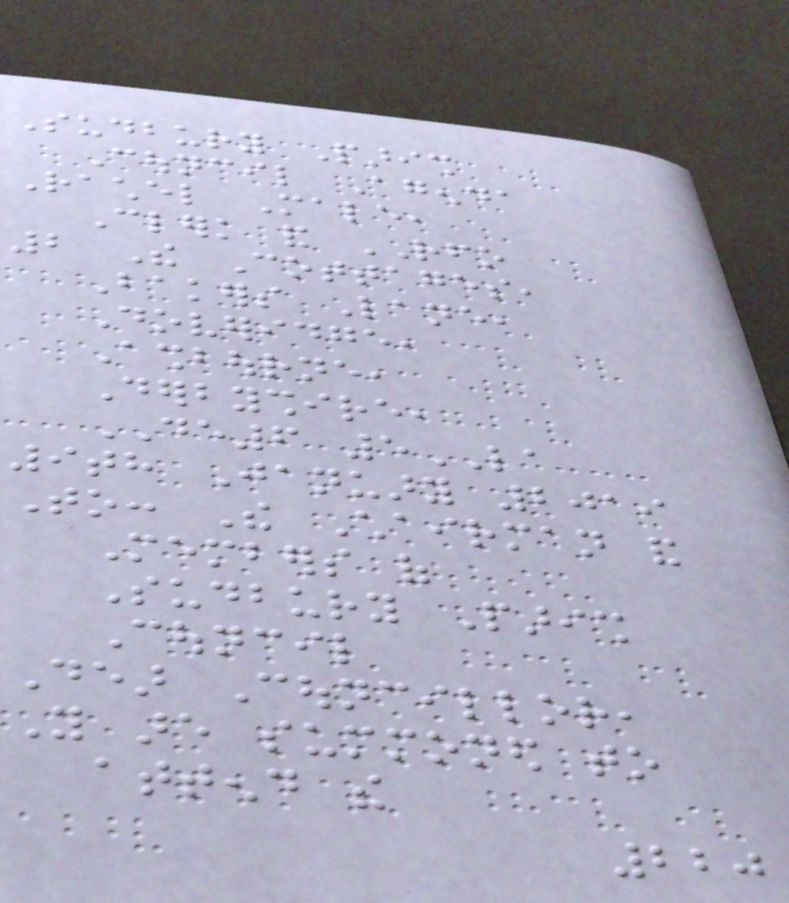Sudbury Parish
Council Agenda
Rachel Male,
Clerk and RFO
2 The Cottages,
Bakers Lane,
Doveridge,
Ashbourne,
Derbyshire,
DE6 5LA
9th January 2019
To: The Chairman and
Members of
Sudbury Parish
Council
Dear Councillor,
You are summoned to
attend the
220
